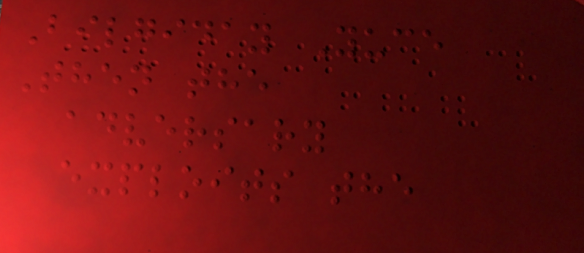Bilgiday Yuce
Then the
adversary
exploits the
